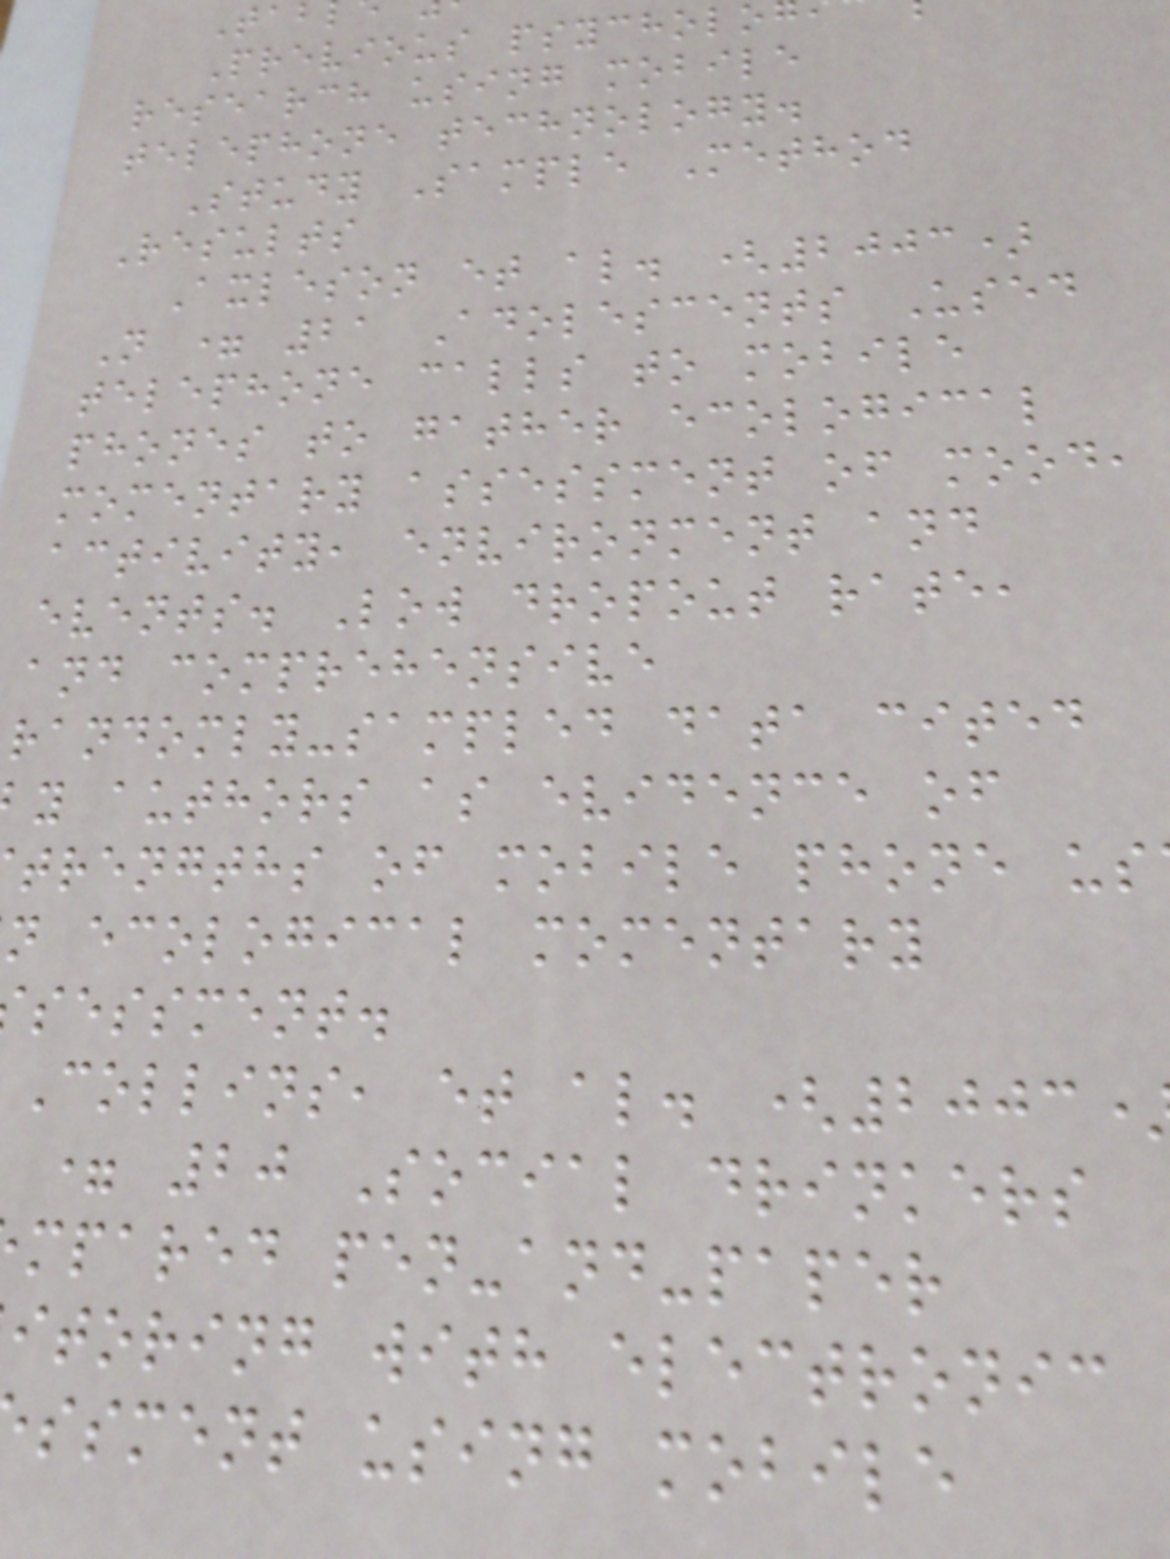Tab
Previous psycholo
research using mobile
telephone technology.
Study Sample Method
Results
Axleson et al. (2003)
N = 21 Adolescents Used
telephone calls to mobile
phones to gather ecological
momentary assessment of mood,
activity, environment and
events. Low dropout rate,
and comprehensive
randomly-sampled data cited
y authors as evidence of
trengths of mobile phone us
n ecological momentary
sessment.
Collins, et al. (2003
= 20 Social drinkers
mpared pen-and-paper
itoring with electronic
ssment using mobile
